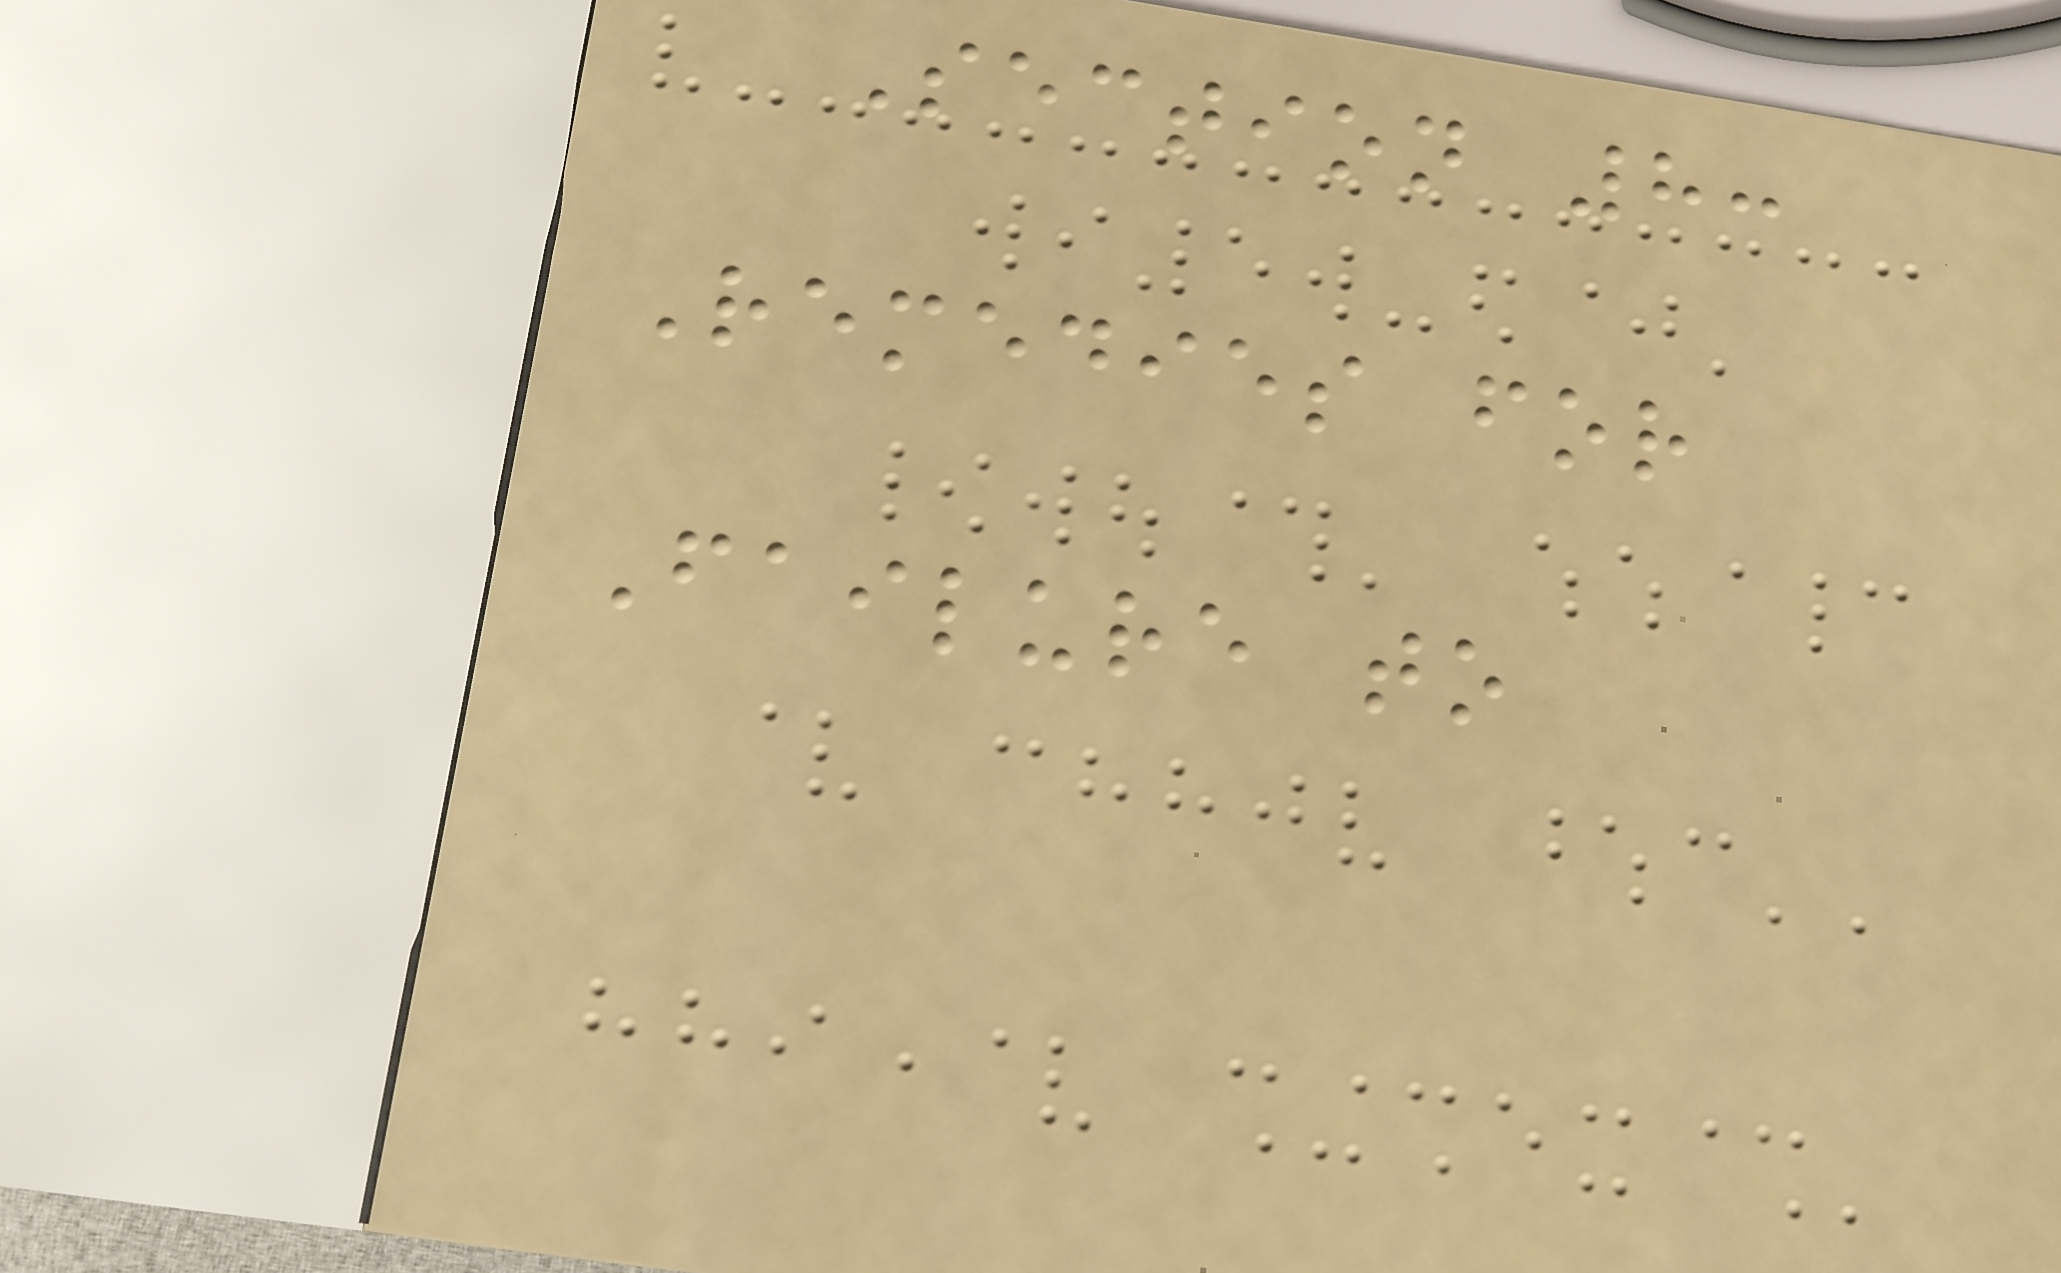Section 8:
Remedies for
Failure to
